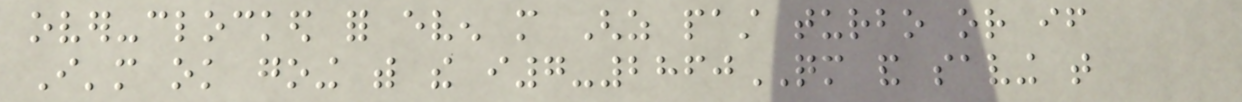over-clocked for even more Ghz past turbo or if
I'm ok going with the i7-2860QM and saving that
